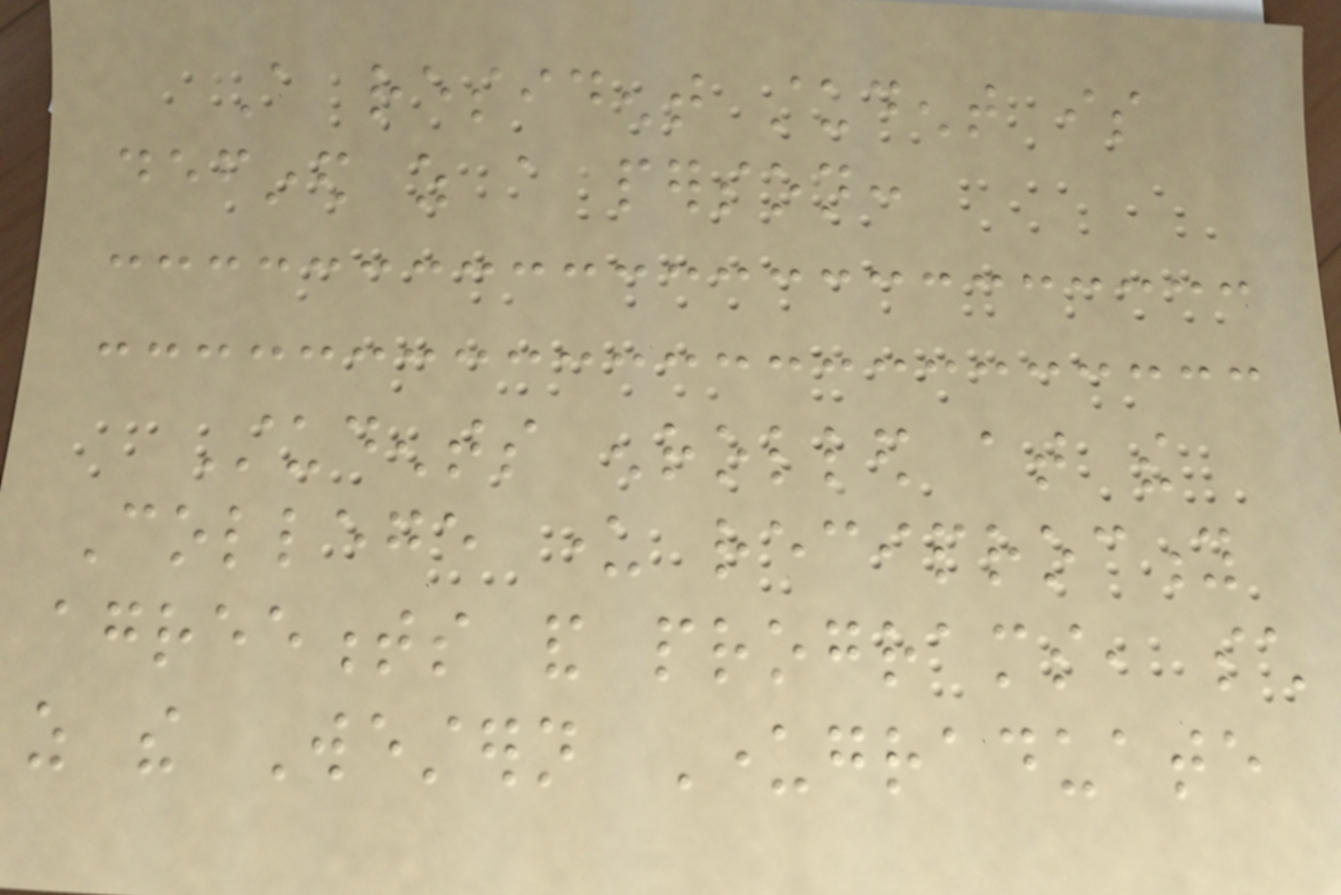A resident student is
defined as a person:
Students enrolled at the
College under reciprocity
agreements and programs, such
as the Western Undergraduate
